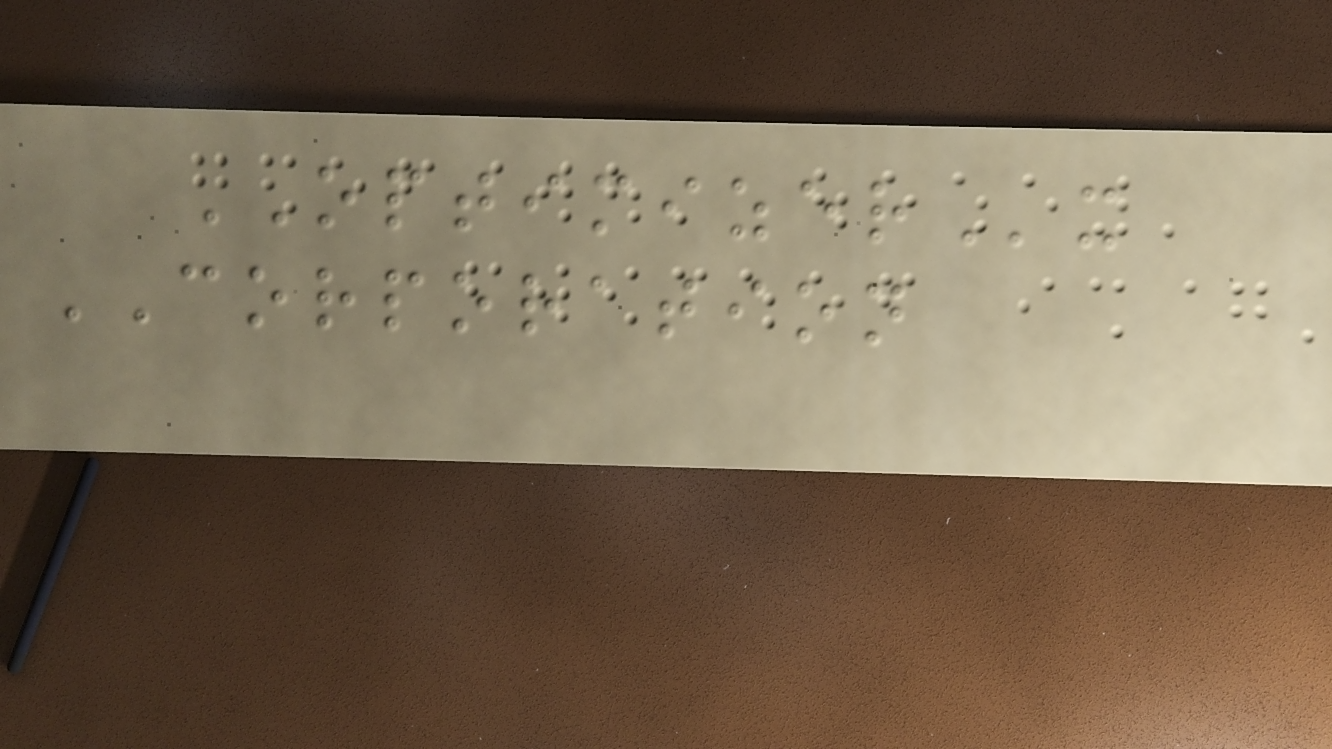OPTIMIZERx
CORPORATION
